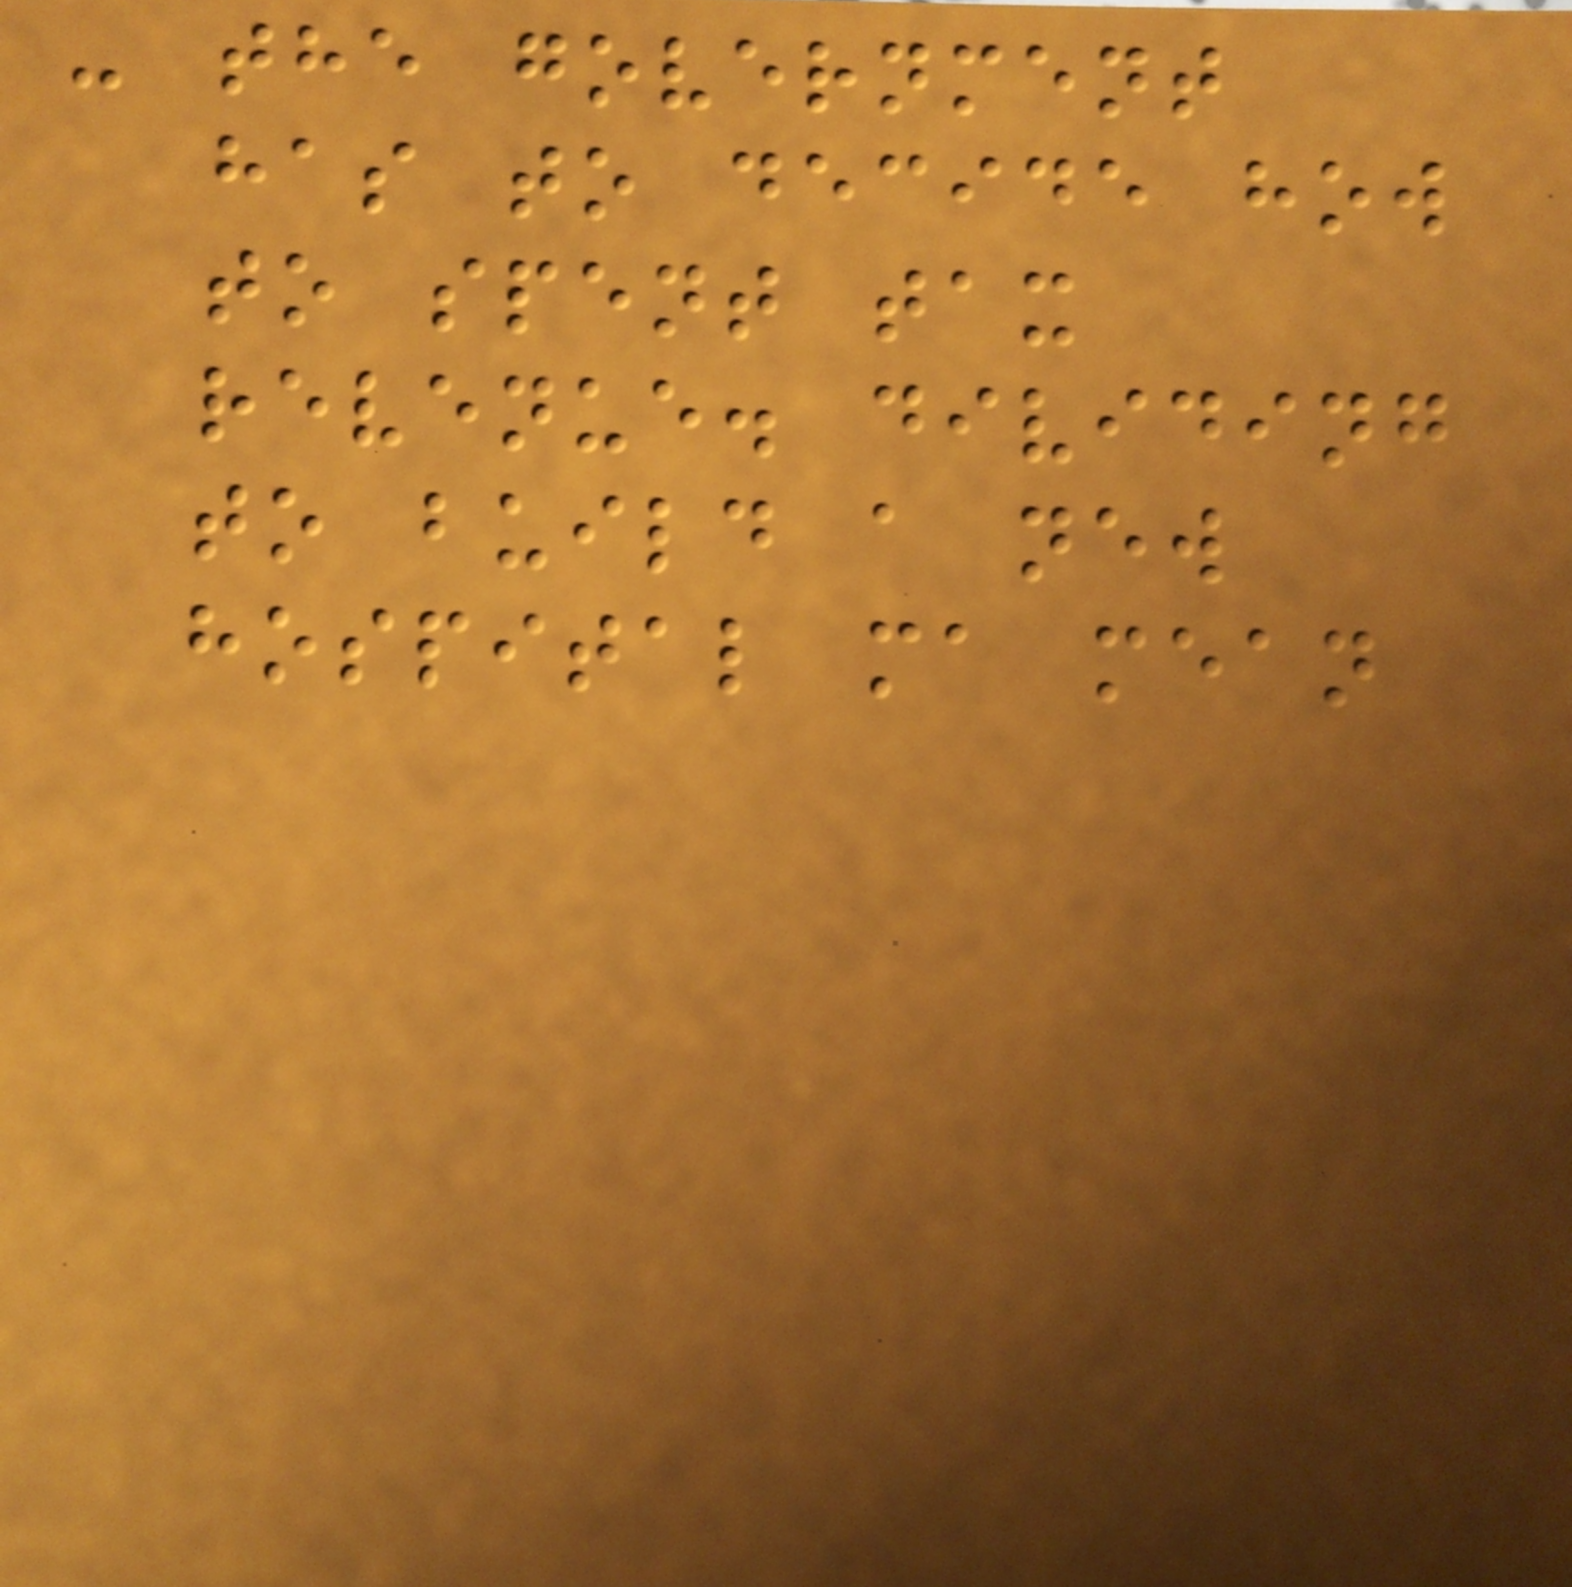- the government
has to decide how
to spent tax
revenue. dividing
to build a new
hospital ma mean
